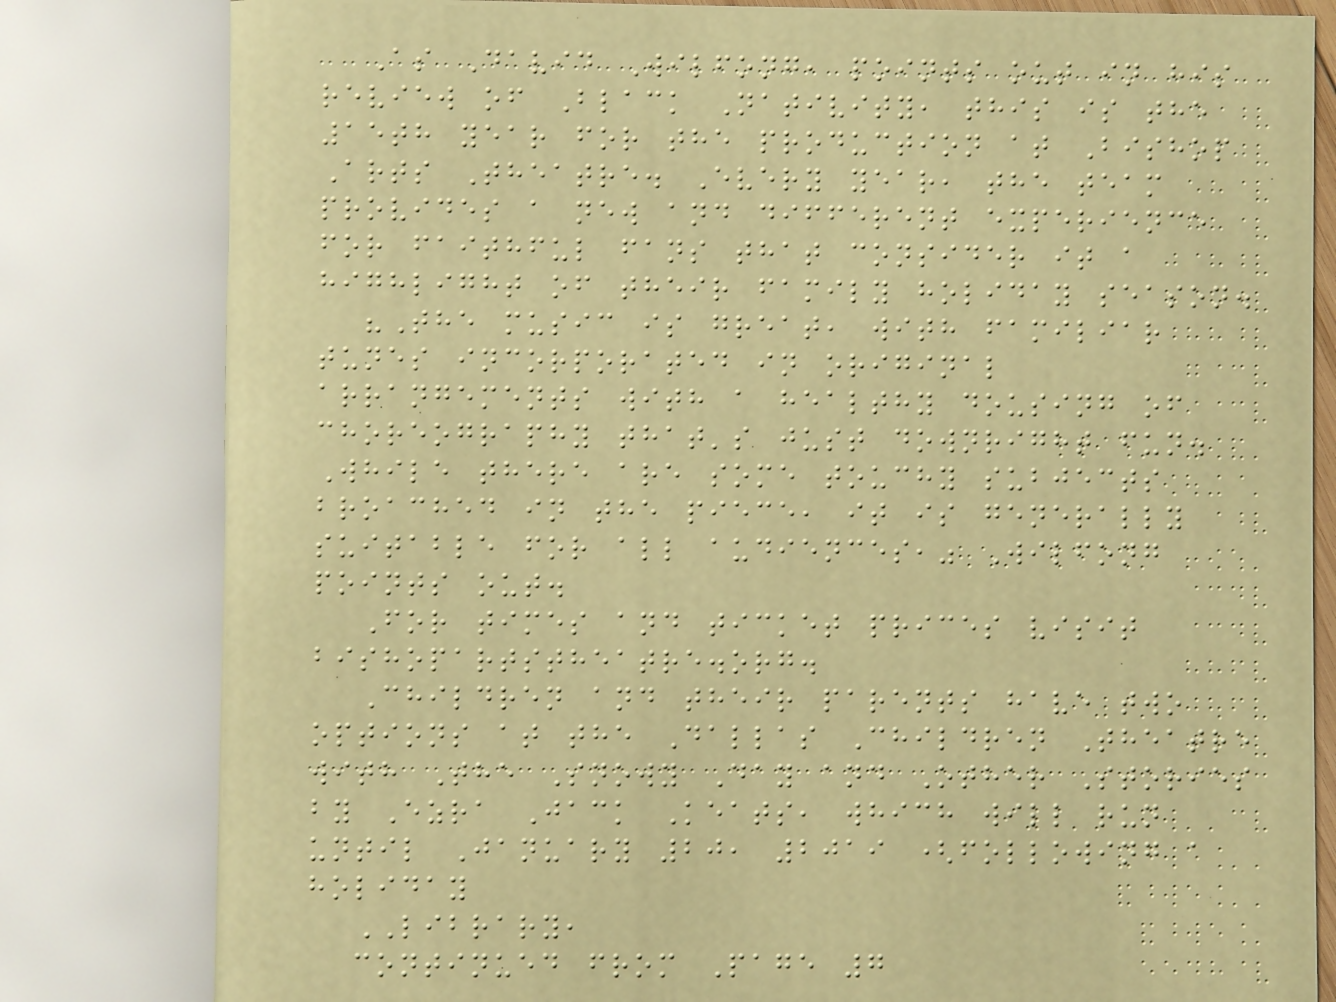As David Wilfong, points out in his
review of Black Nativity, this is the
15th year for the production at Bishop
Arts Theatre. Every year, the team
provides a new and different experience
for faithful fans that consider it a
highlight of their family holiday season.
"The music is great, with familiar
tunes incorporated in original
arrangements with a healthy dousing of
choreography that's just downright fun.
While there are some touchy subjects
broached in the piece, it is generally
suitable for all audiences," Wilfong
points out.
For times and ticket prices visit
bishopartstheatre.org.
Children and their parents have two
options at the Dallas Children Theatre
with The Snowy Day and Other Stories
by Ezra Jack Keats, which will run
until January 20, 2019 (following a
holiday
LIBRARY,
continued from Page 7
